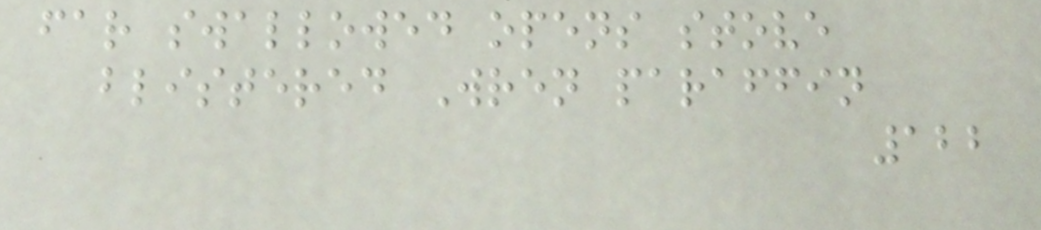far swallowed opens stove
blistered Wren paraffin
122
